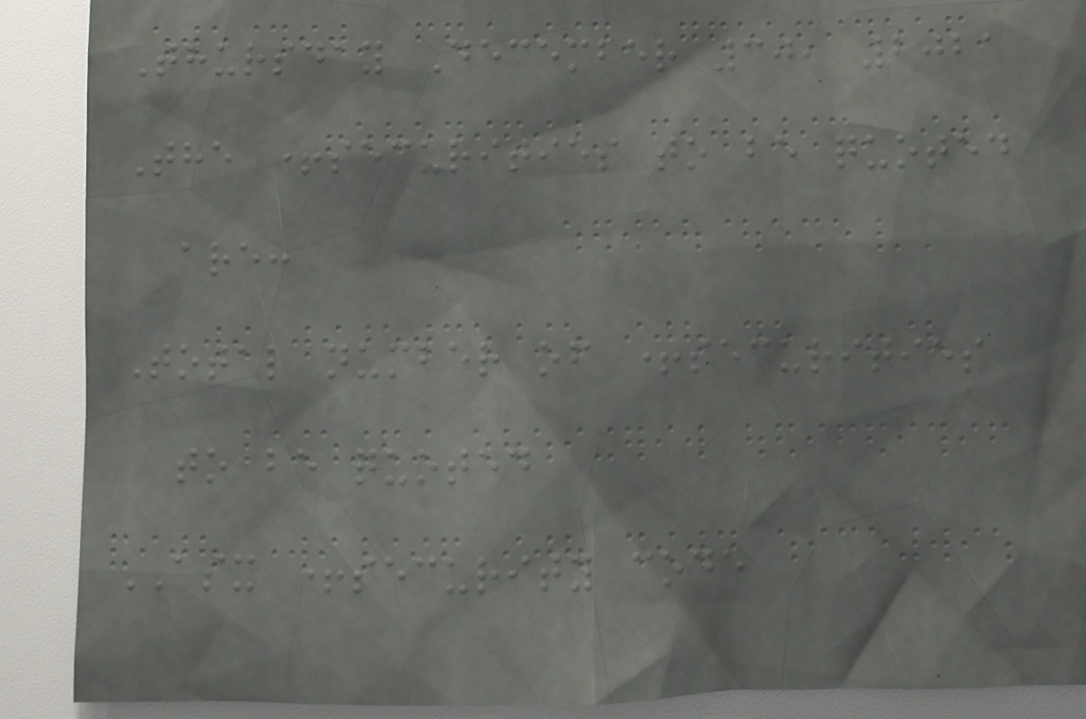Thursday December 30, 2021
The +securities to be quoted
are:
Total number of +securities
to be quoted
ASX +security code
